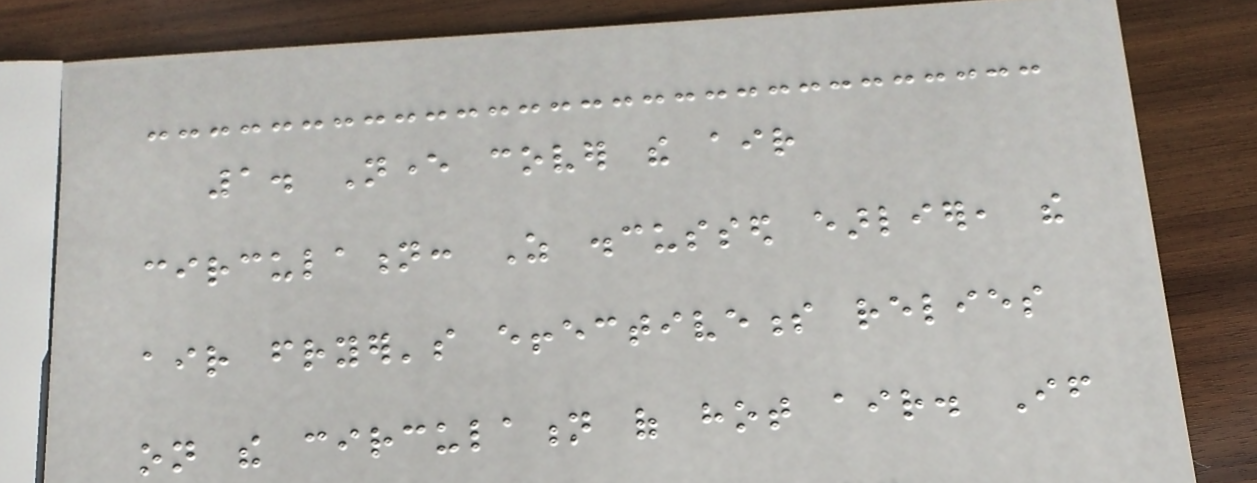1. Never cover the air
circulation: As discussed earlier, the
air fryer's effectiveness relies
on the circulation of hot air. If
